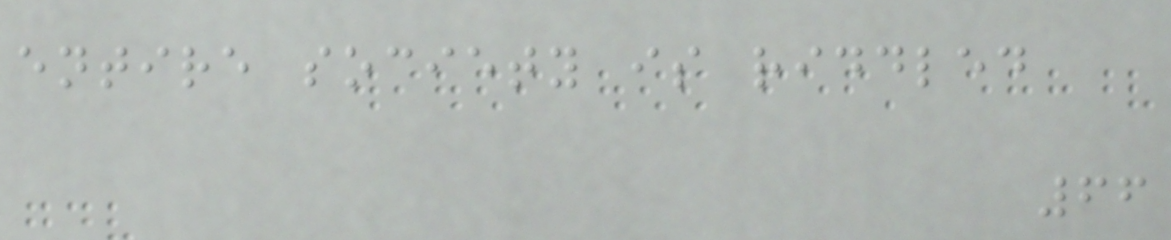entire society is riddled
66
